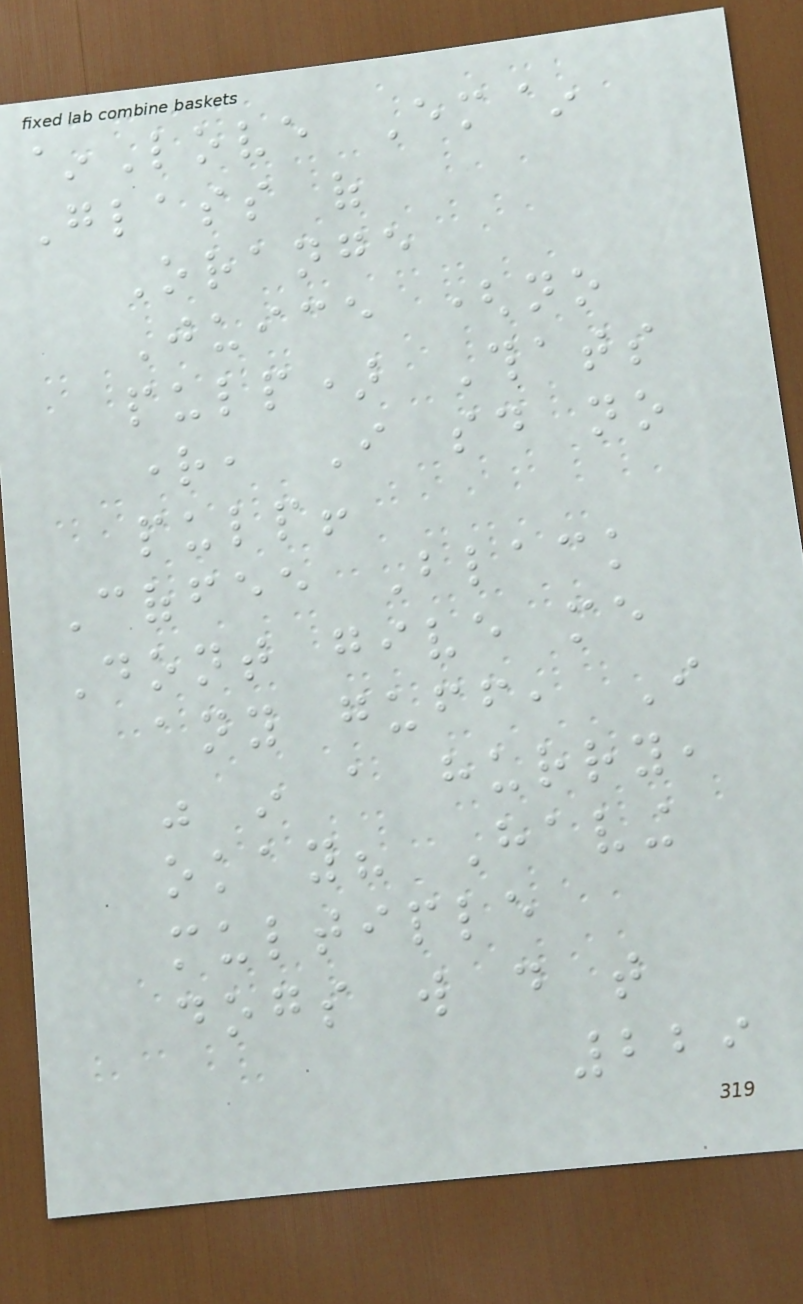~Love Em~
Glass of
Orange
Juice (no
pulp) Thats
right, I said no
pulp!
Coffee Black
Dont give me
any guff, I
was in a hurry,
okay? Having
multiple
dogs will do that
229
